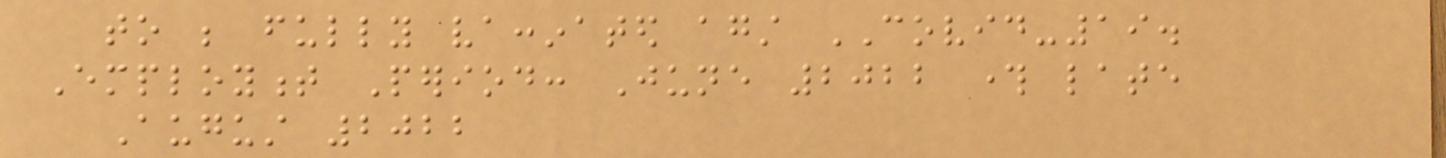to be fully vaccinated against COVID-19.
Employment Period: June 2022 through late
August 2022
